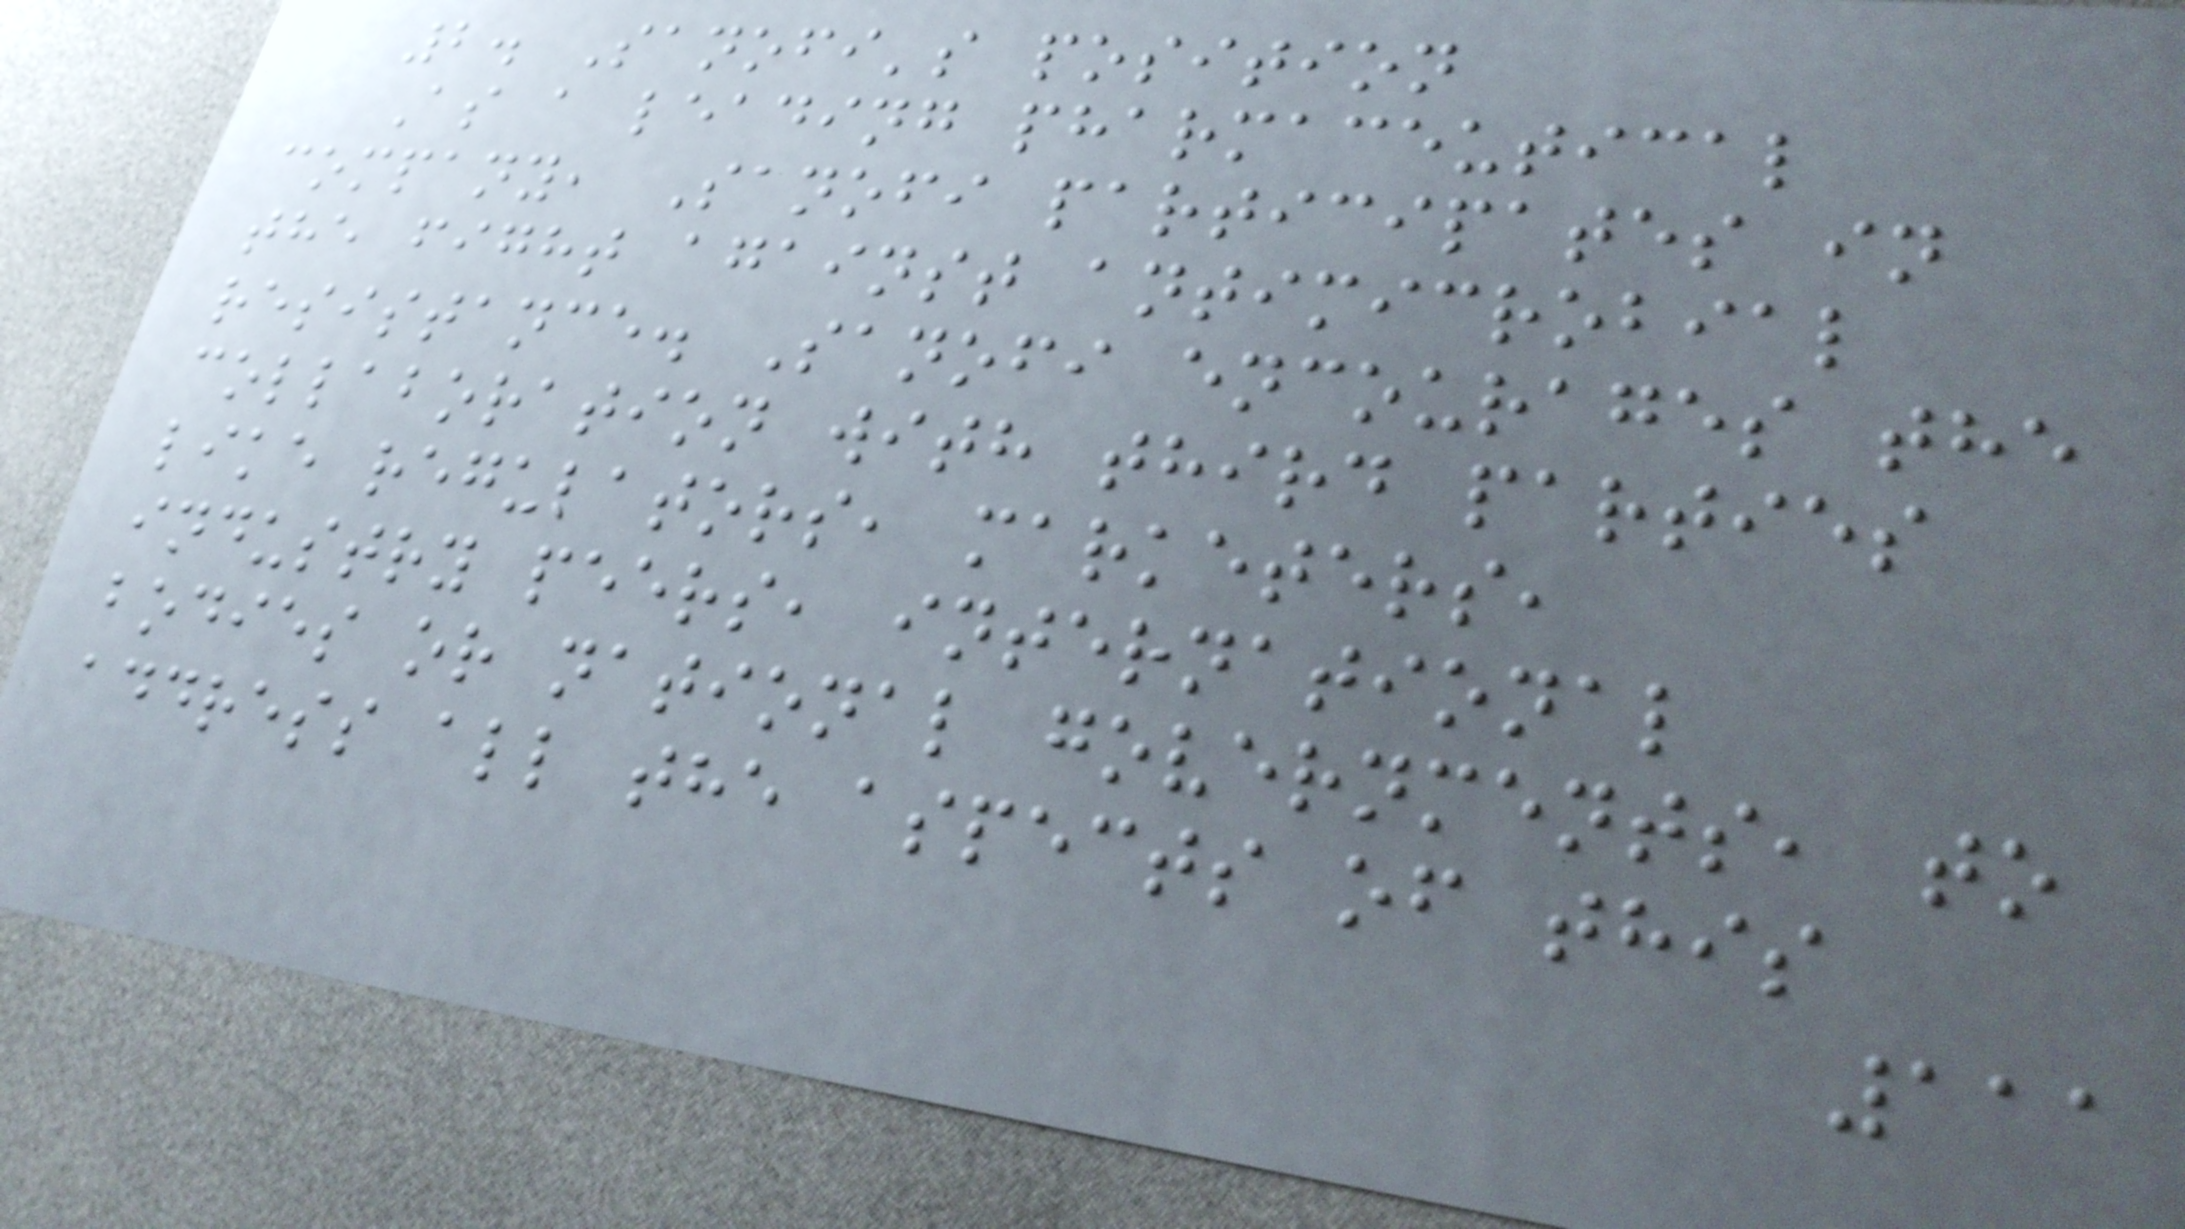2. Sanofi's position
As a leading pharmaceutical
company, Sanofi participates in
the fight against antimicrobial
resistance. Sanofi encourages the
collaboration with third parties
like regulators, marketers,
industry peers, international
bodies or national governments, to
address all the aspects of this
111
